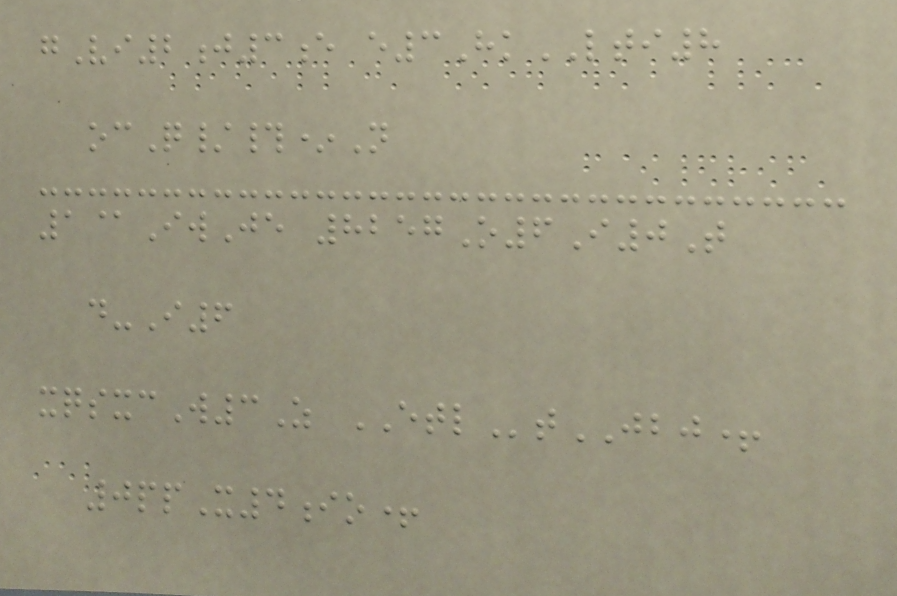gVi2j3e e3HkLTI8
ocQ/#*N
1@IwJe 8257O6I0T
d-I6
xqsxcW3Z ETLtJBJ+
0ppX4io+
